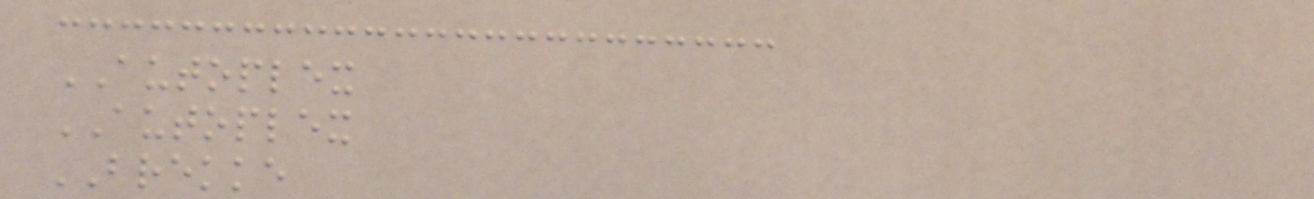AUTOPLEX
AUTOPLEX
BREKKE
